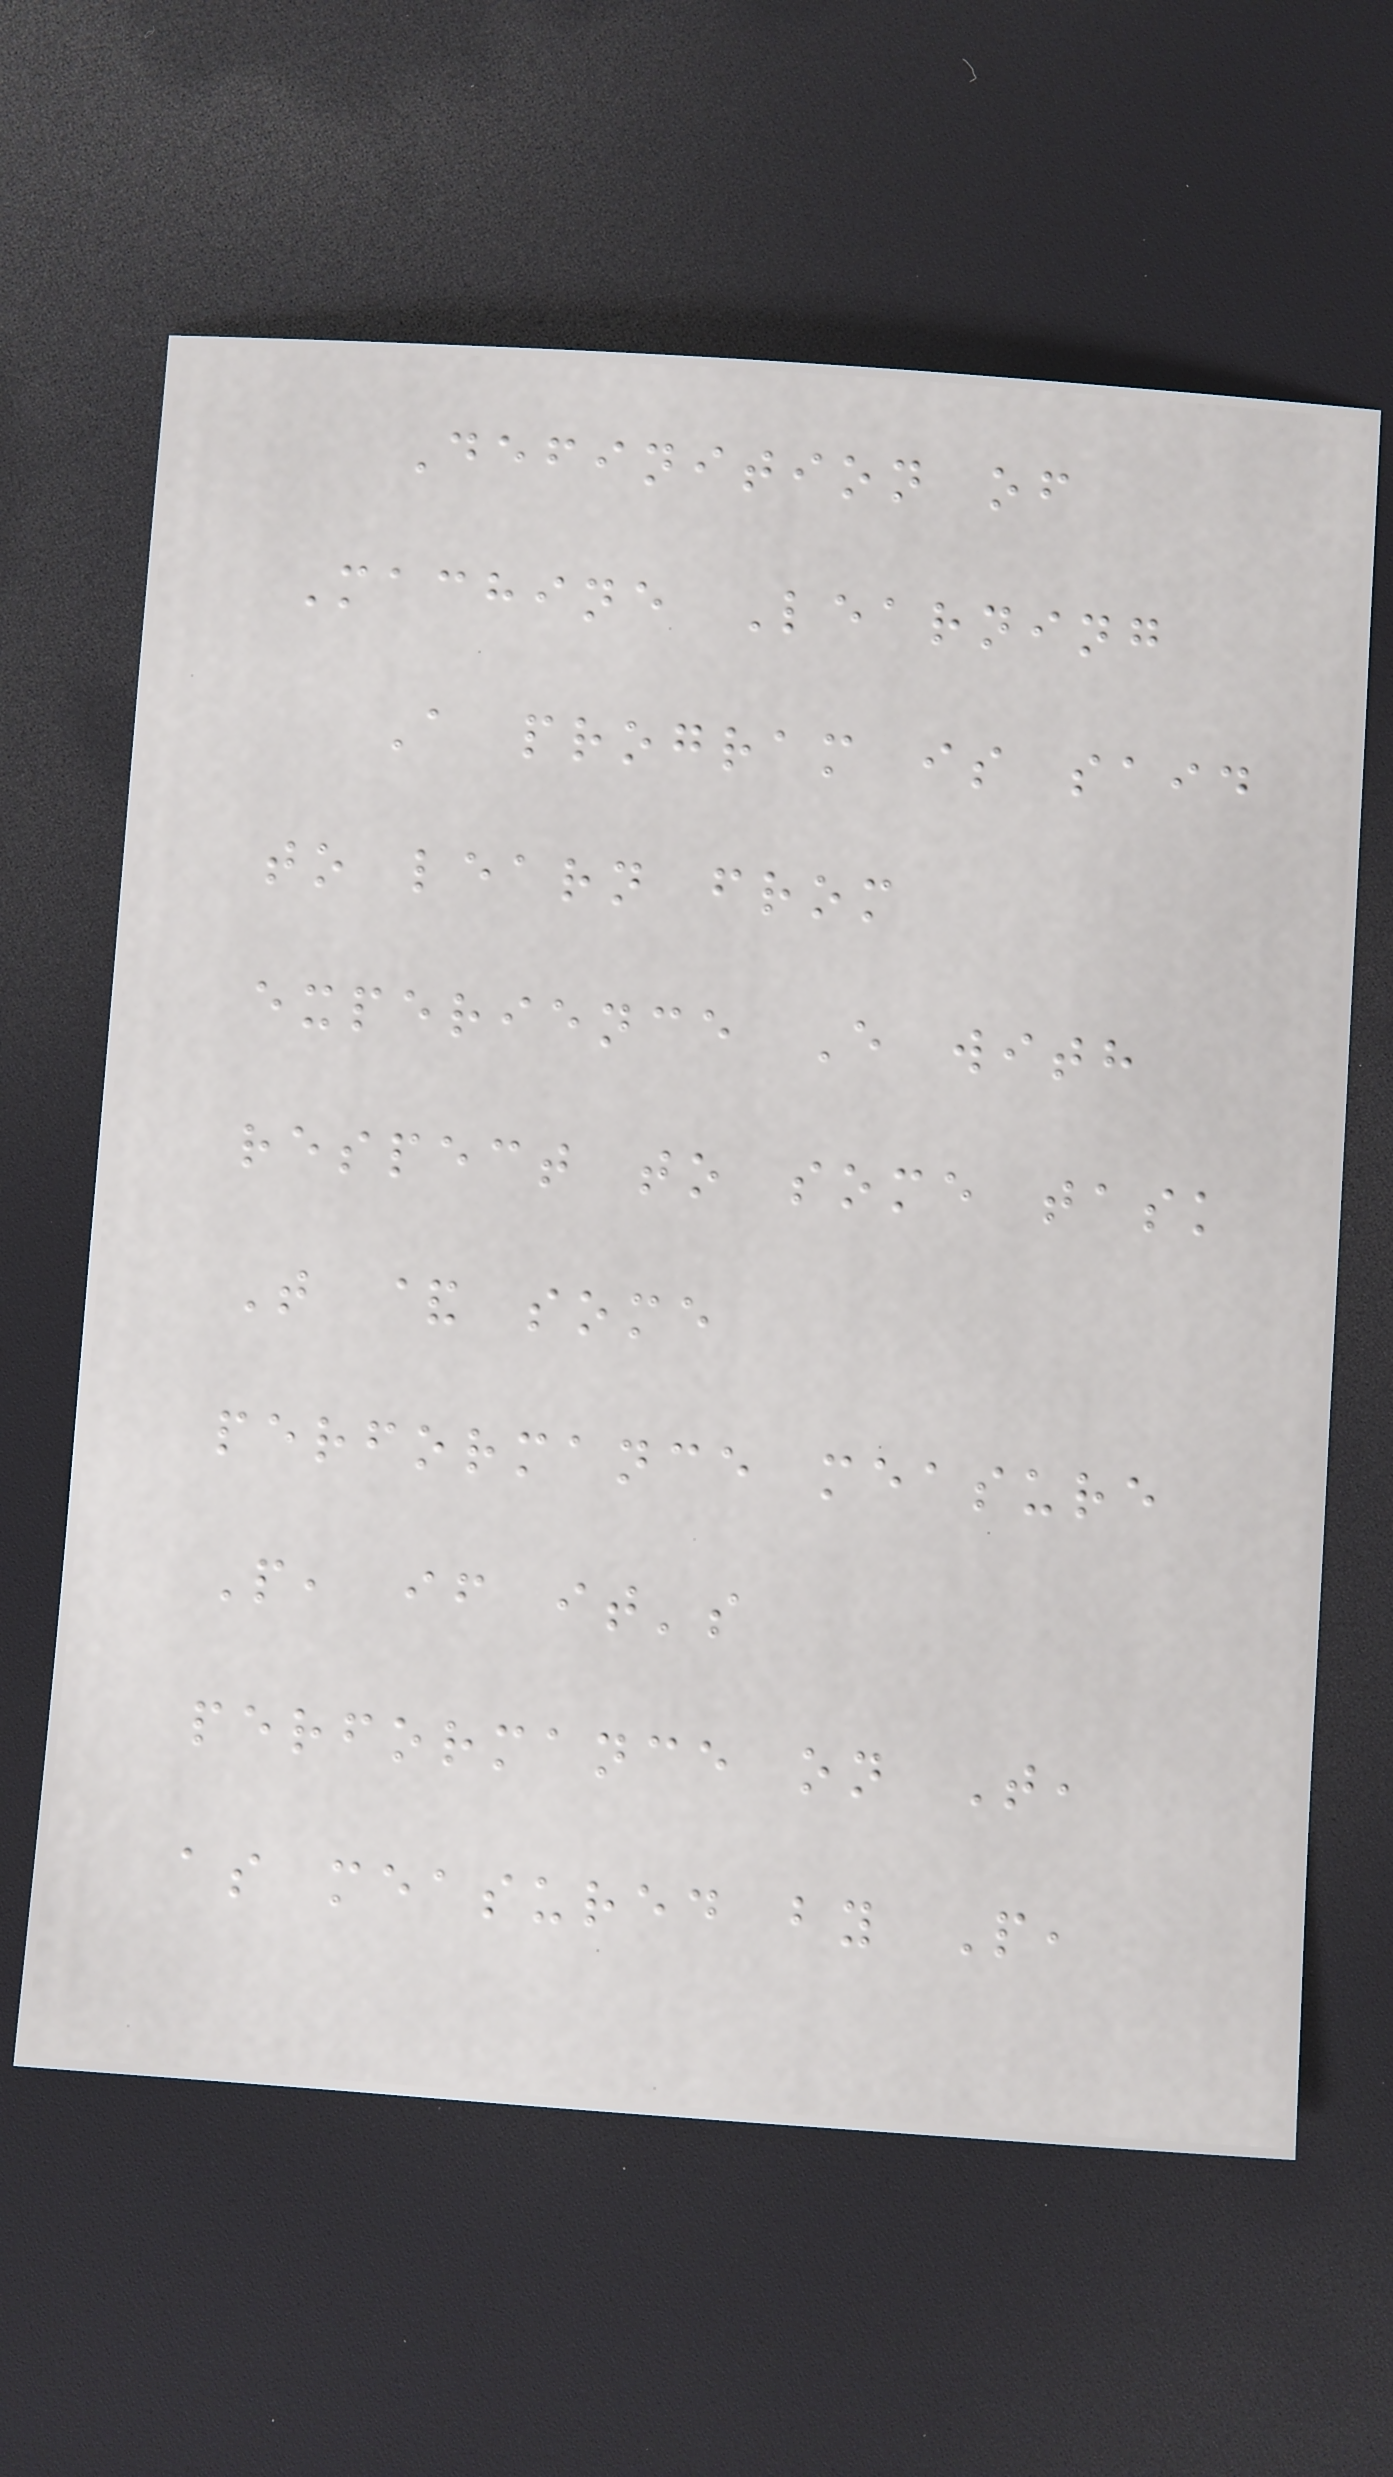Definition of
Machine Learning
A program is said
to learn from
experience E with
respect to some task
T & some
performance measure
P, if it's
performance on T,
as measured by P,
